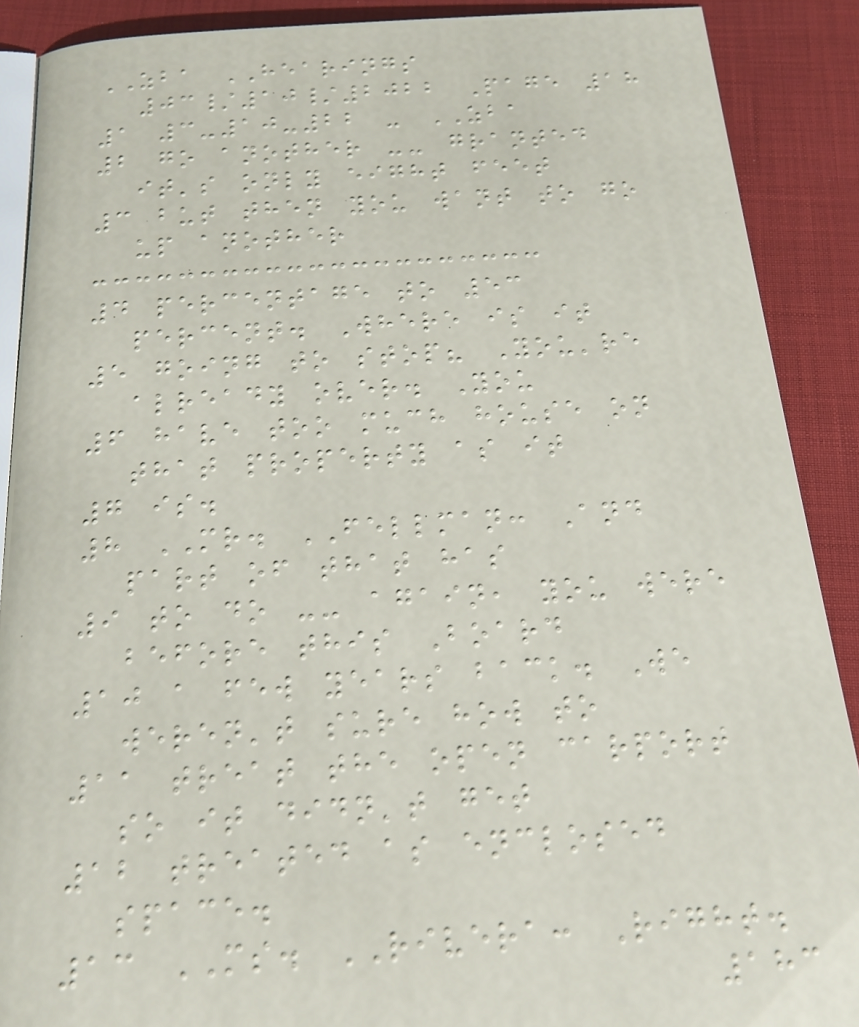ZBA HEARINGS
03/10/2022 Page 18
1 3-10-22 - ZBA
2 go another -- granted
it's only eight feet
3 but then you want to go
up another
4 percentage to 53
percent. Where is it
5 going to stop? You're
already over. You
6 have too much house on
that property as it
7 is.
8 MR. FELLMAN: And
part of that has
9 to do -- again, you were
before this Board
10 a few years back. We
weren't sure how to
11 treat the open carport
so it didn't get
12 treated as enclosed
space.
13 MS. RIVERA: Right.
183
